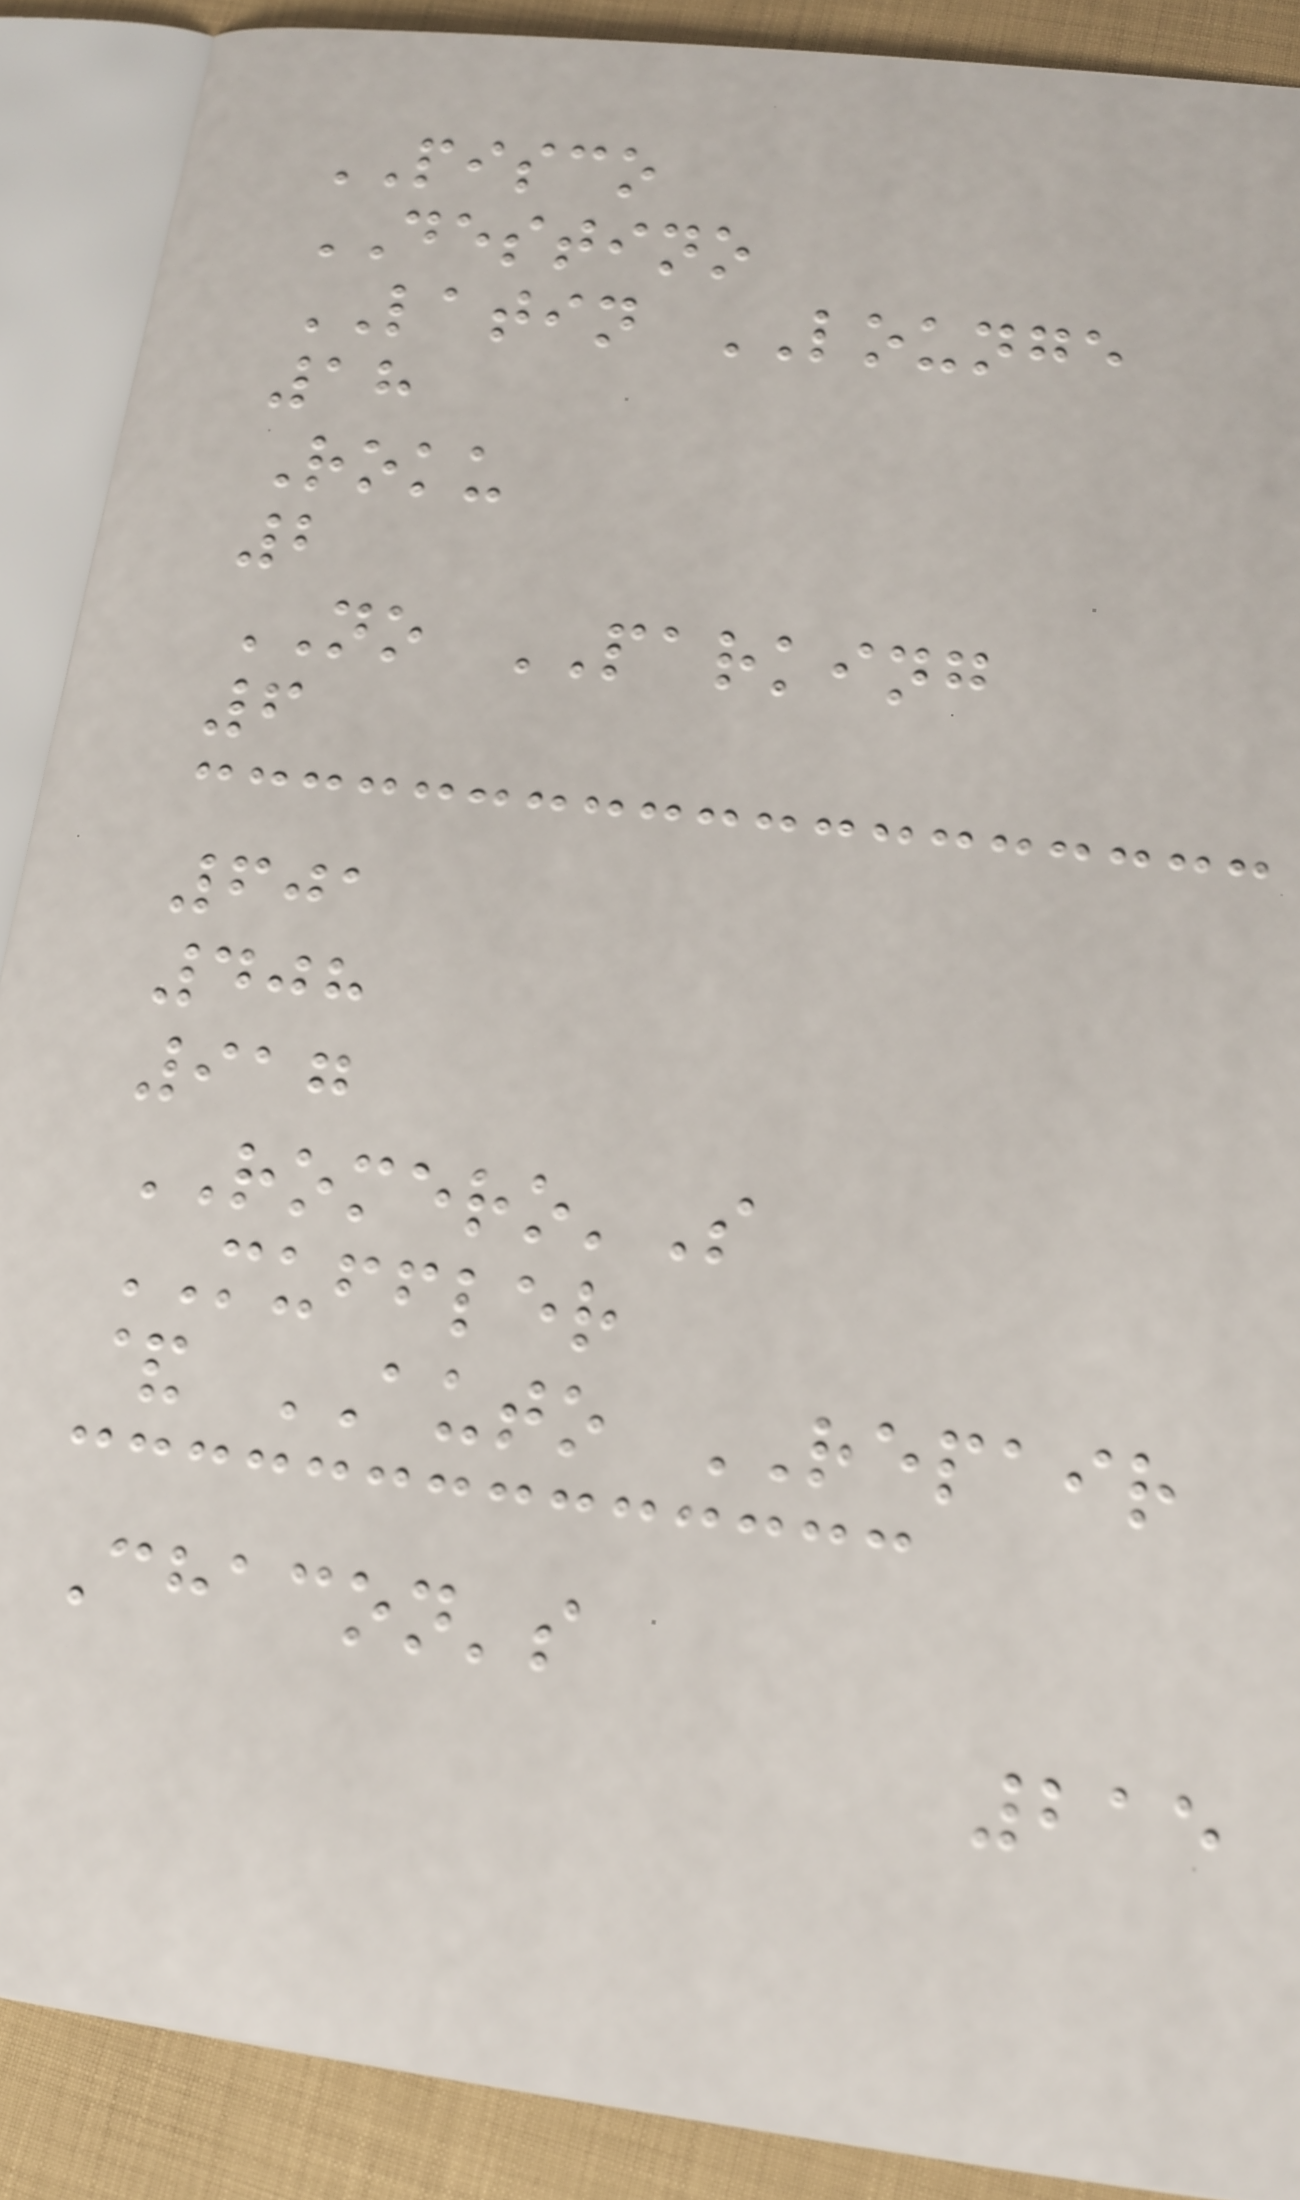PISCO
DESTINO
LATIN LOUNGE
18
Roku
2
NO PARKING
6
601
408
917
ROMERO'S
MUFFLER
& AUTO REPAIR
Chacon's
215
